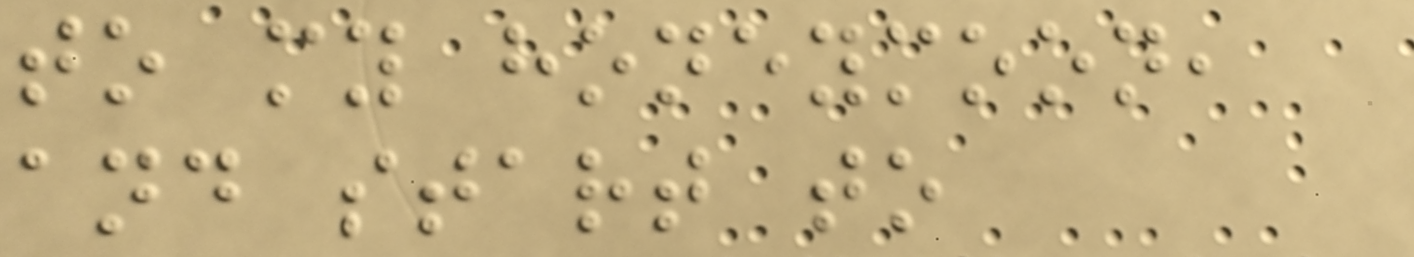to my honeymoon,
and start to
